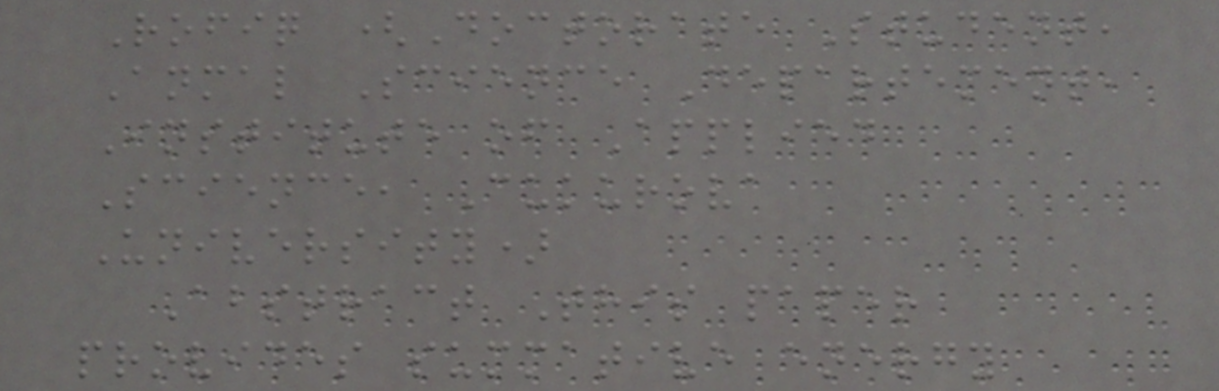Rofiq (Doctorate Student,
Anmal Science Departement,
Institute of Applied
Science, Cukurova
University)
Abstract This paper
provides summative energy
